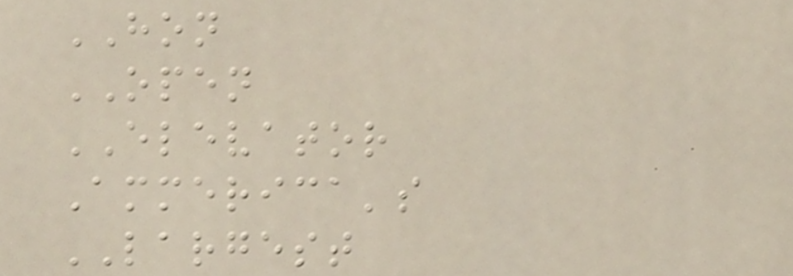HON
OPEN
ELEVATOR
Ammerica's
LARGEST
